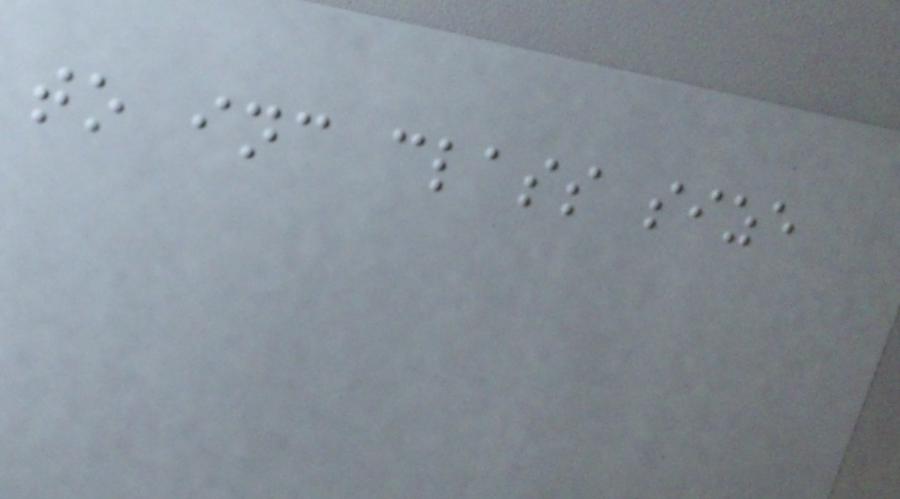to inc class size
